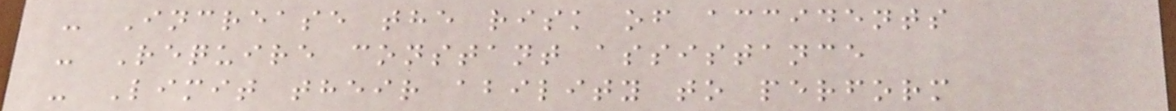- Increase the risk of accidents
- Require constant assistance
- Limit their ability to perform
